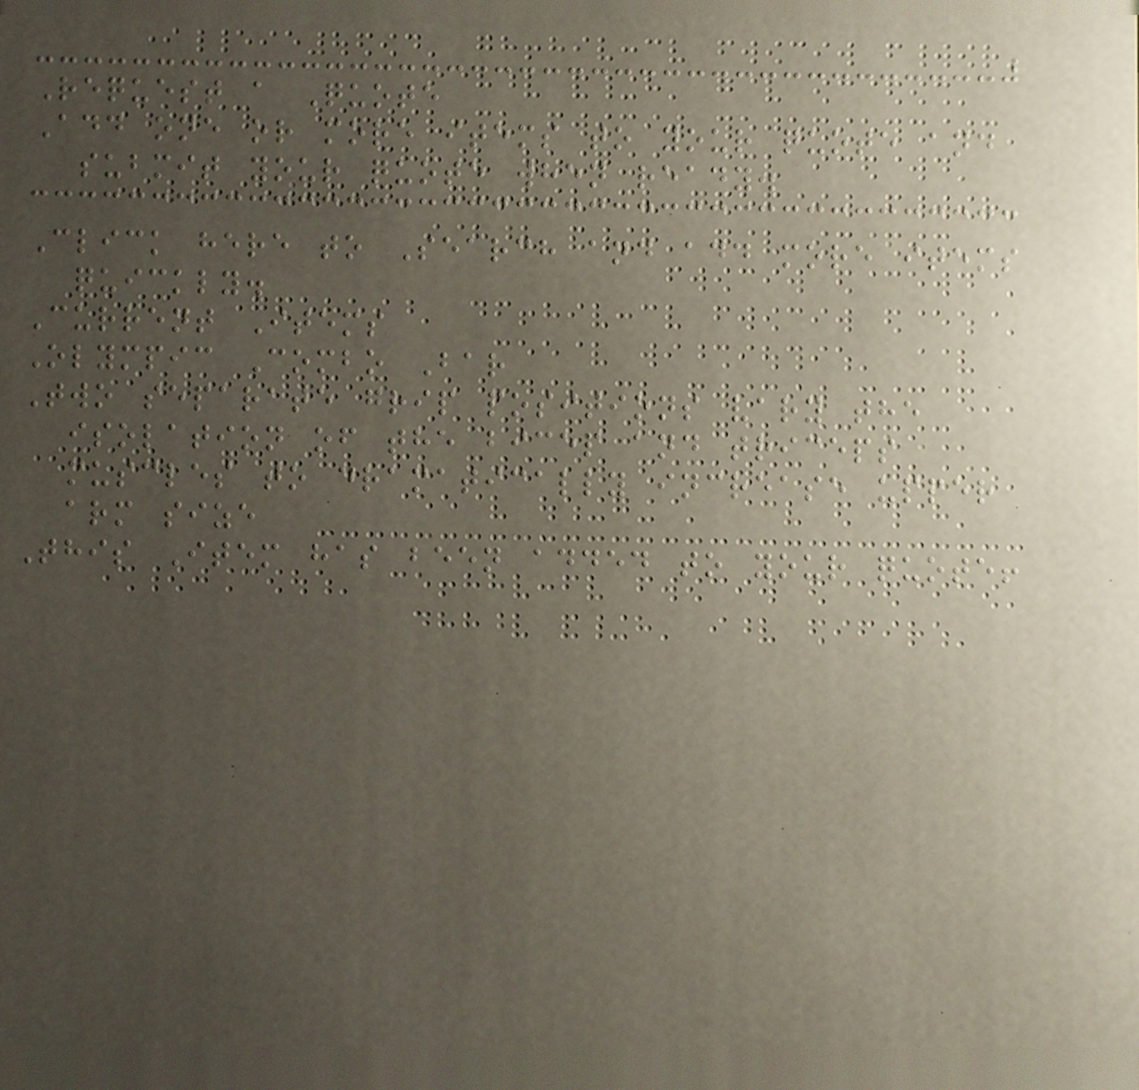Request a Quote
Add one or more items to your quote and
submit your quote when ready.
Click here to Search and add more items
quickly.
Current Items
Olympic Combo Bar
Two separate grip positions vary the
isolation of the bicep and triceps
muscles to dramatically increase upper
arm size
This Item has been added to your quote!
